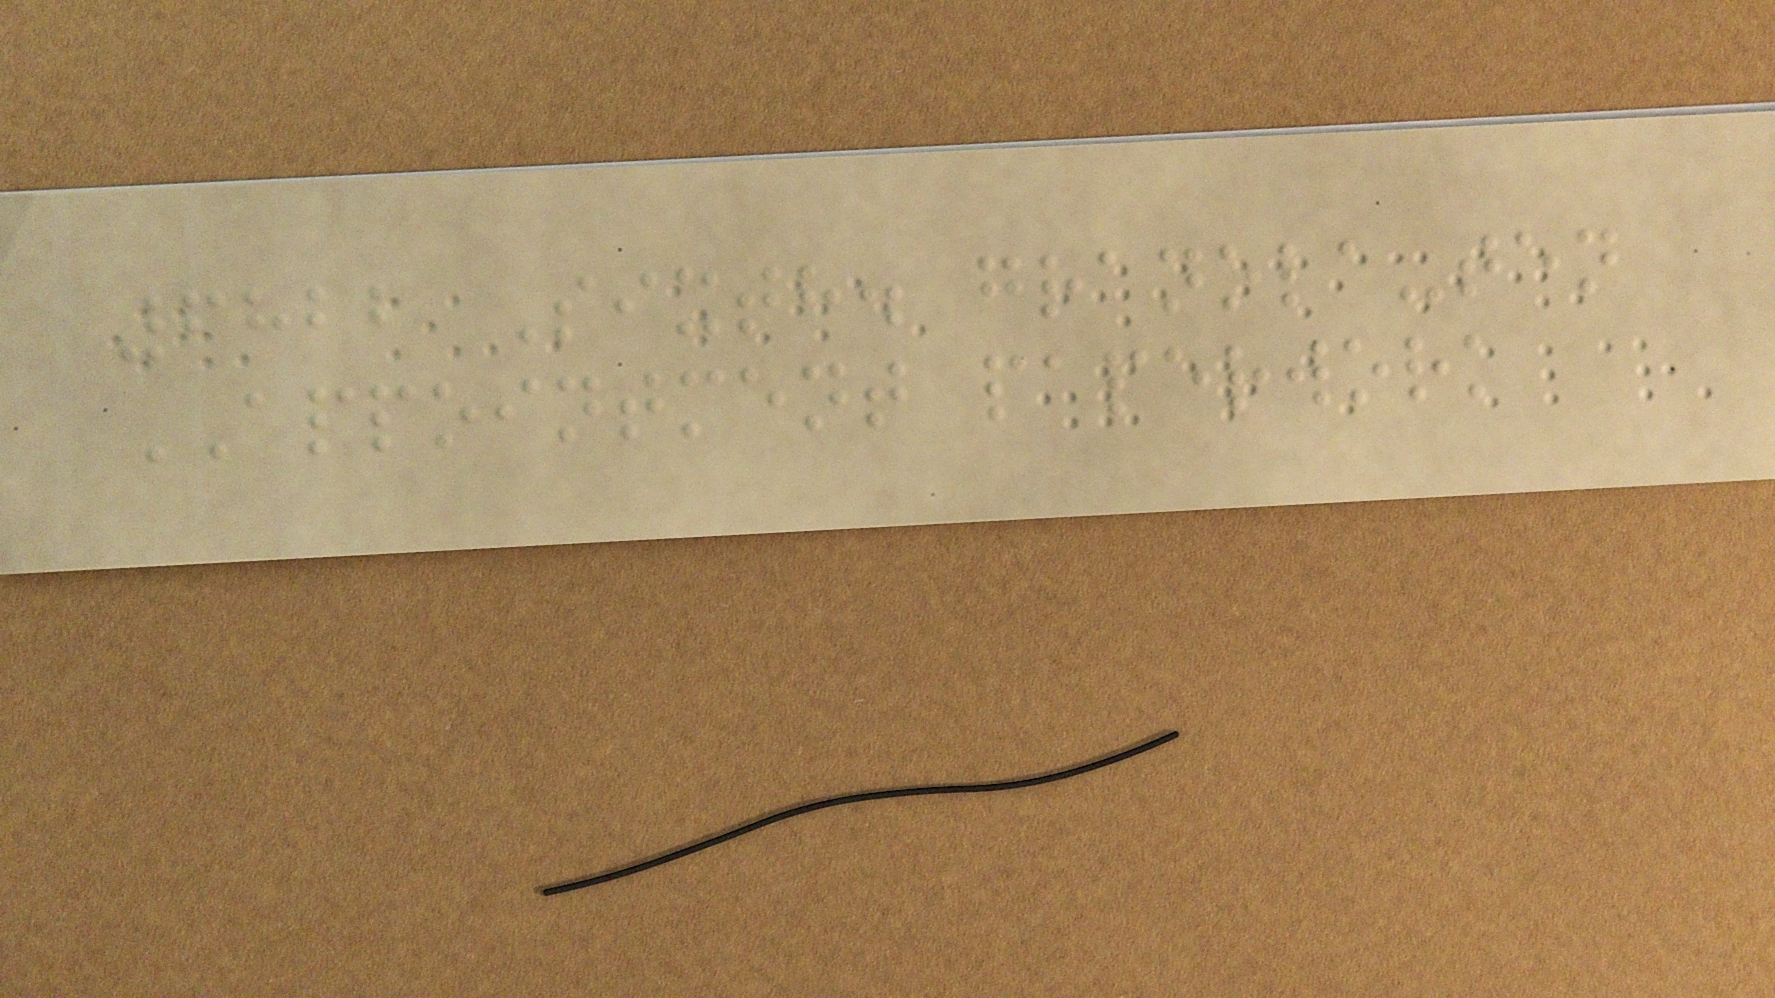6822 Sixth. granola-ten
APPOINTMENT paperwork
